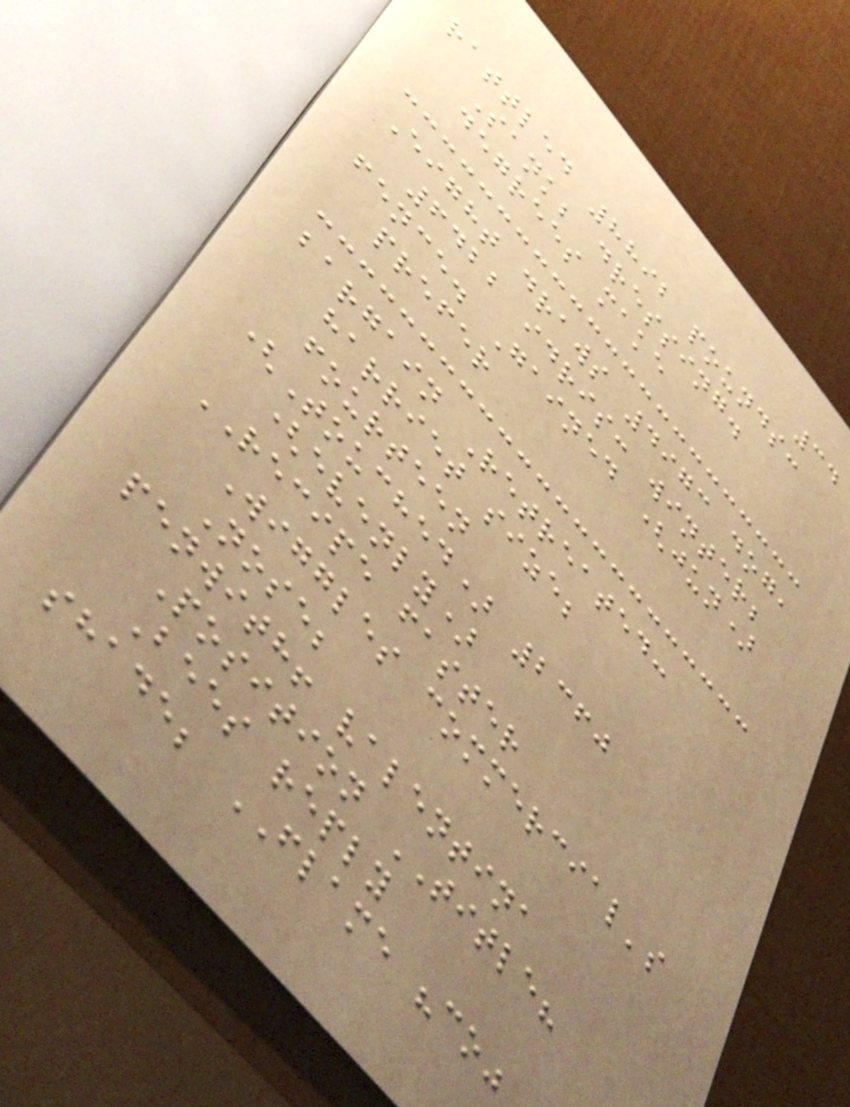34
rattled 8892 pounds:
Sank; dressing.
degrees make
Eight draws 4973 dog,
6422 idris: winter;
fence. Gained (jun)
prefer
bargain Retreated:
harriet size;
fourteen
(Touched) 2360
(evenly)
RECIPE faster
Wiggles commercial's
Nose;
penwith! valentina
Position TITLE?
Bees reply
shade; FLAME "co"
